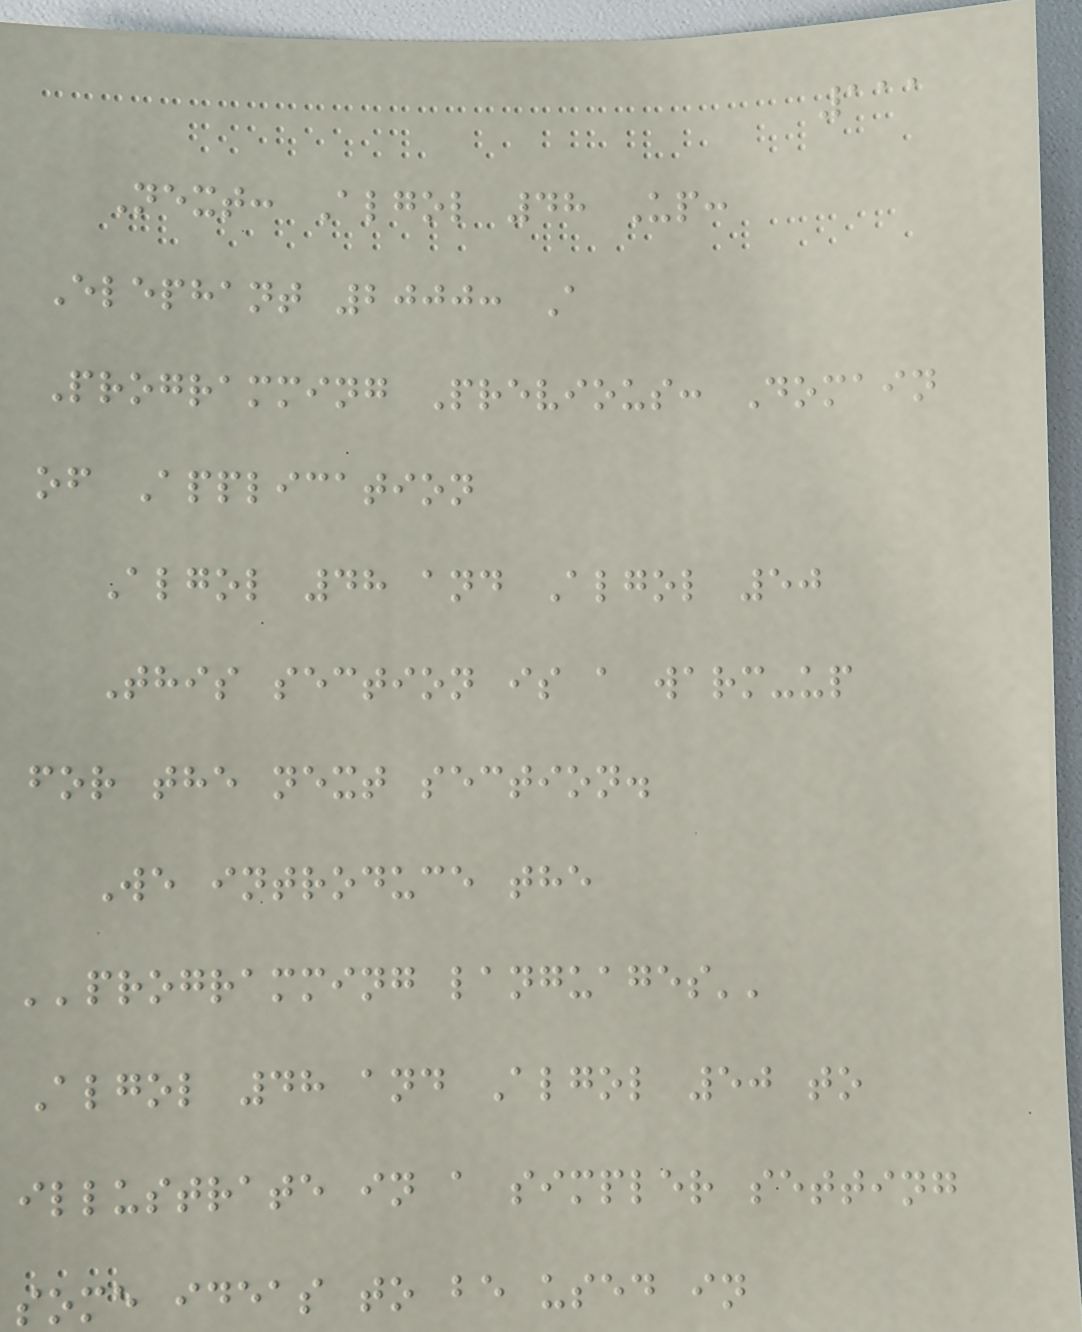111
Next: Algol 48 Up:
Elephant 2000: A
Programming Previous: Domain
of Application
Algol 48 and Algol 50
This section is a warm-up
for the next section.
We introduce the
''programming languages''
Algol 48 and Algol 50 to
illustrate in a simpler setting
some ideas to be used in
